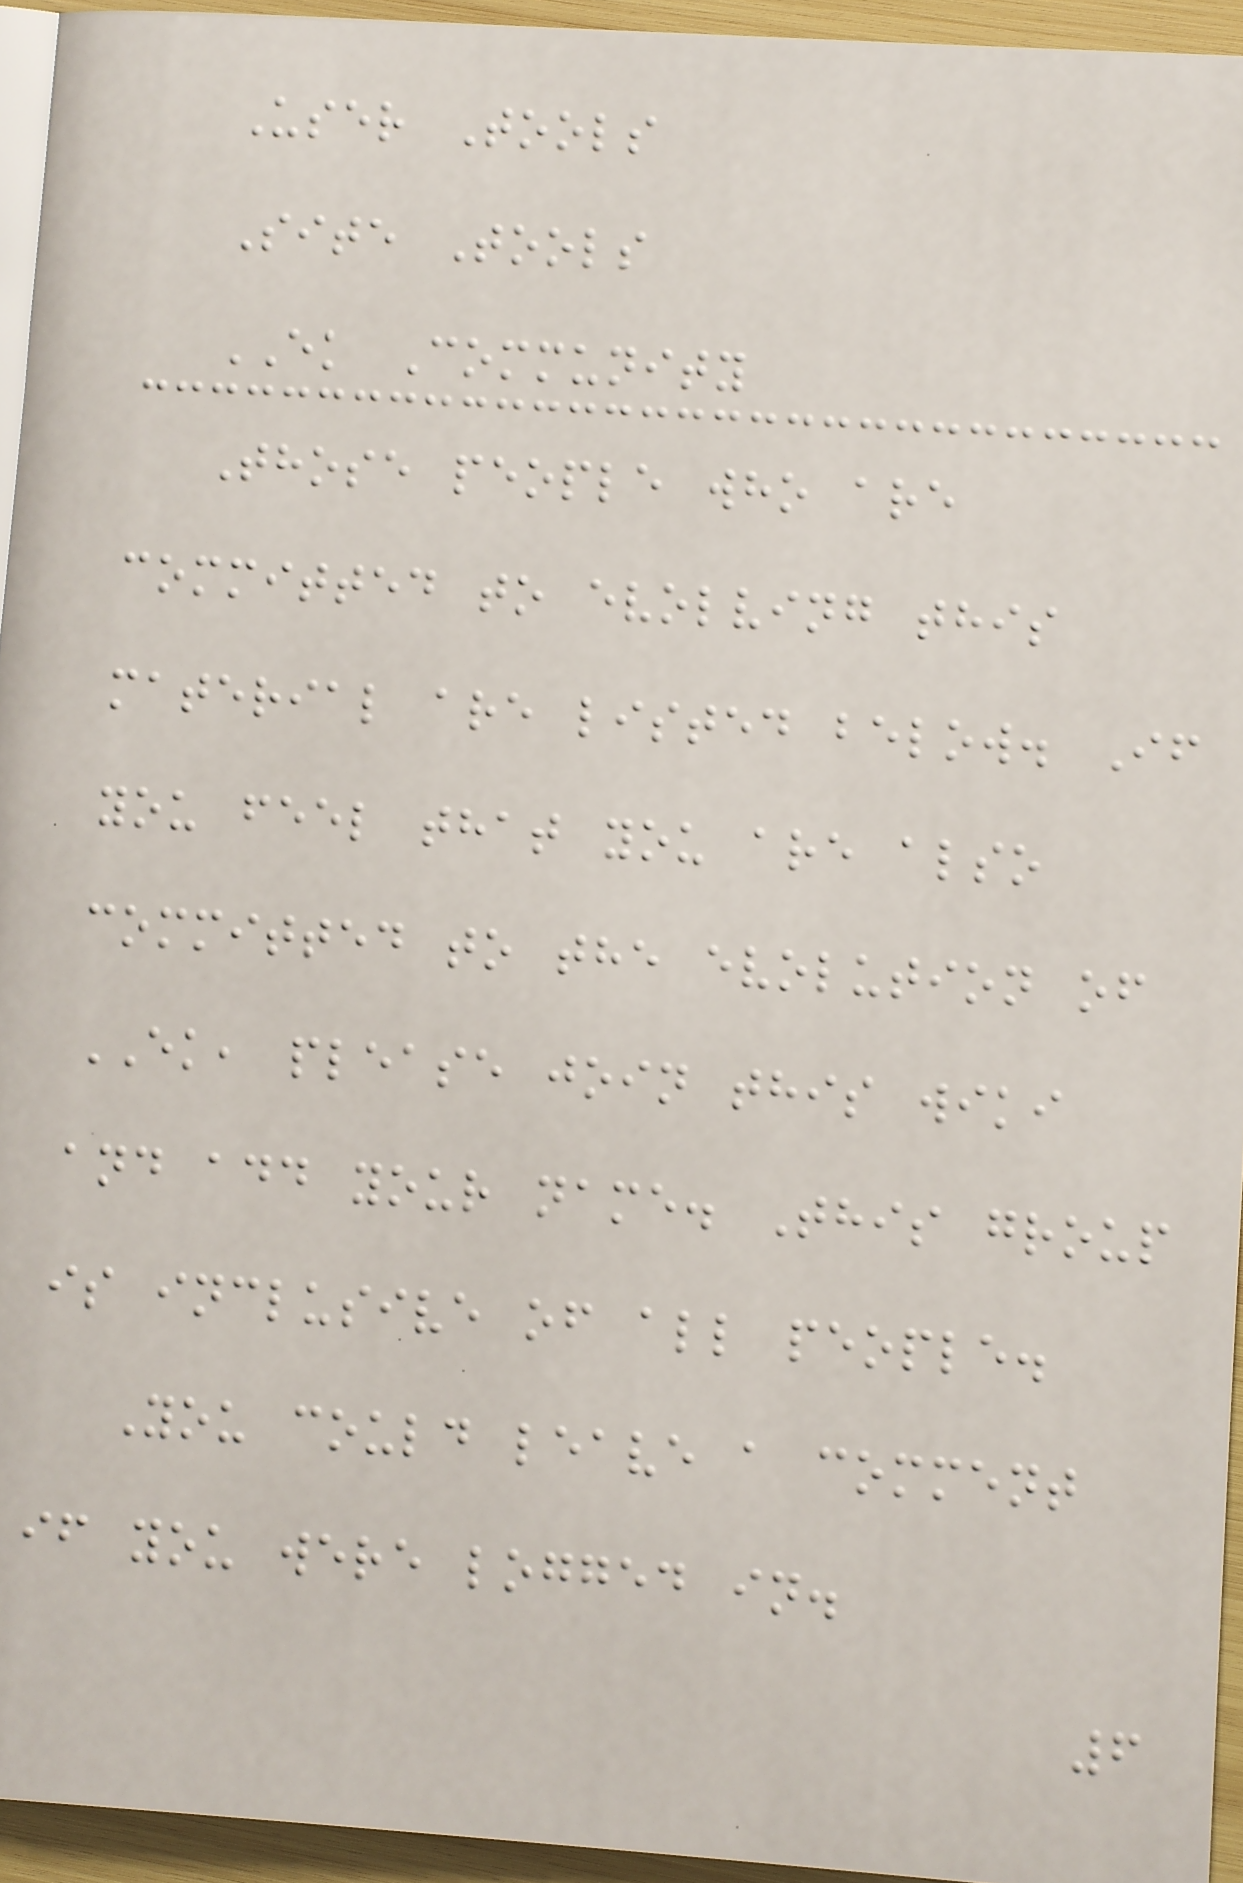User Tools
Site Tools
EK Community
Those people who are
committed to evolving this
material are listed below. If
you feel that you are also
committed to the evolution of
EK, please join this wiki
and add your name. This group
is inclusive of all people.
You could leave a comment
if you were logged in.
6
